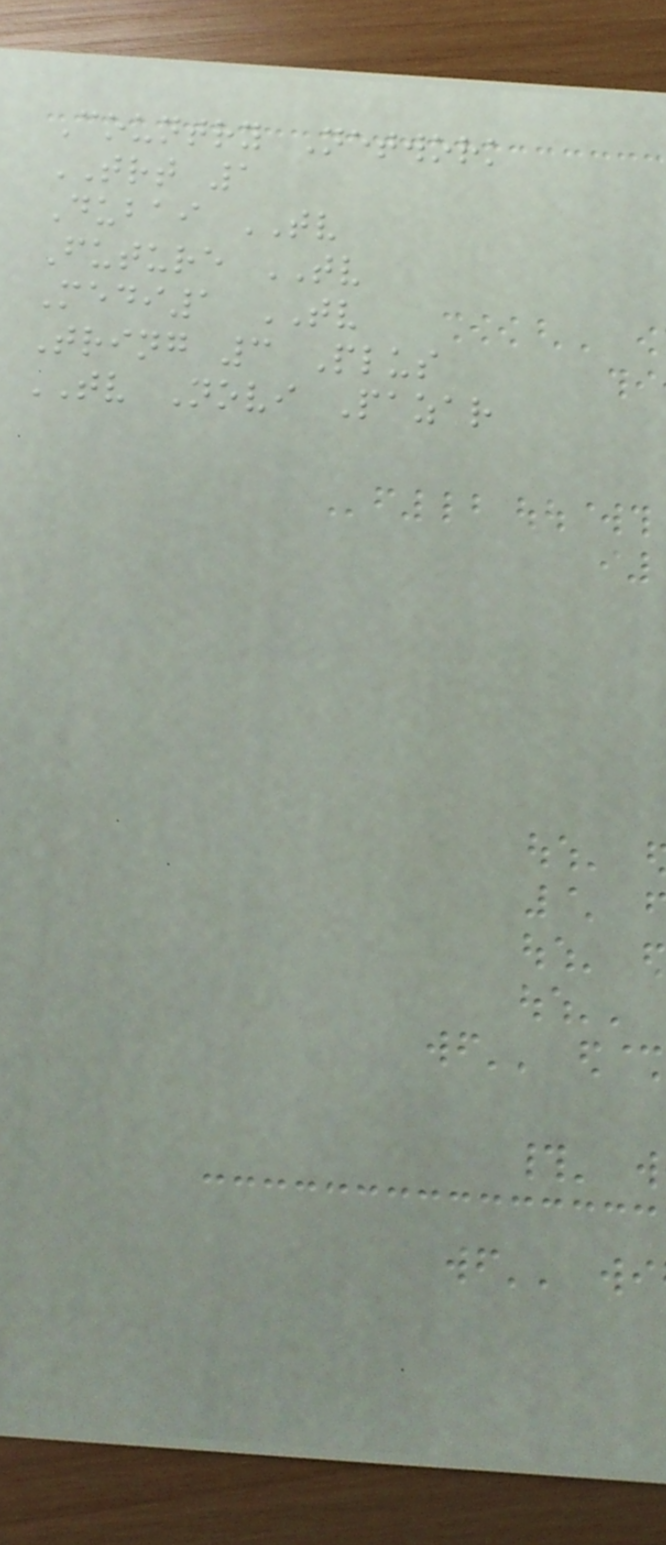Country Network
TRT 1
Dubai TV
Future TV
Medi1 TV
Tring 3 Plus
TV Novi Pazar
